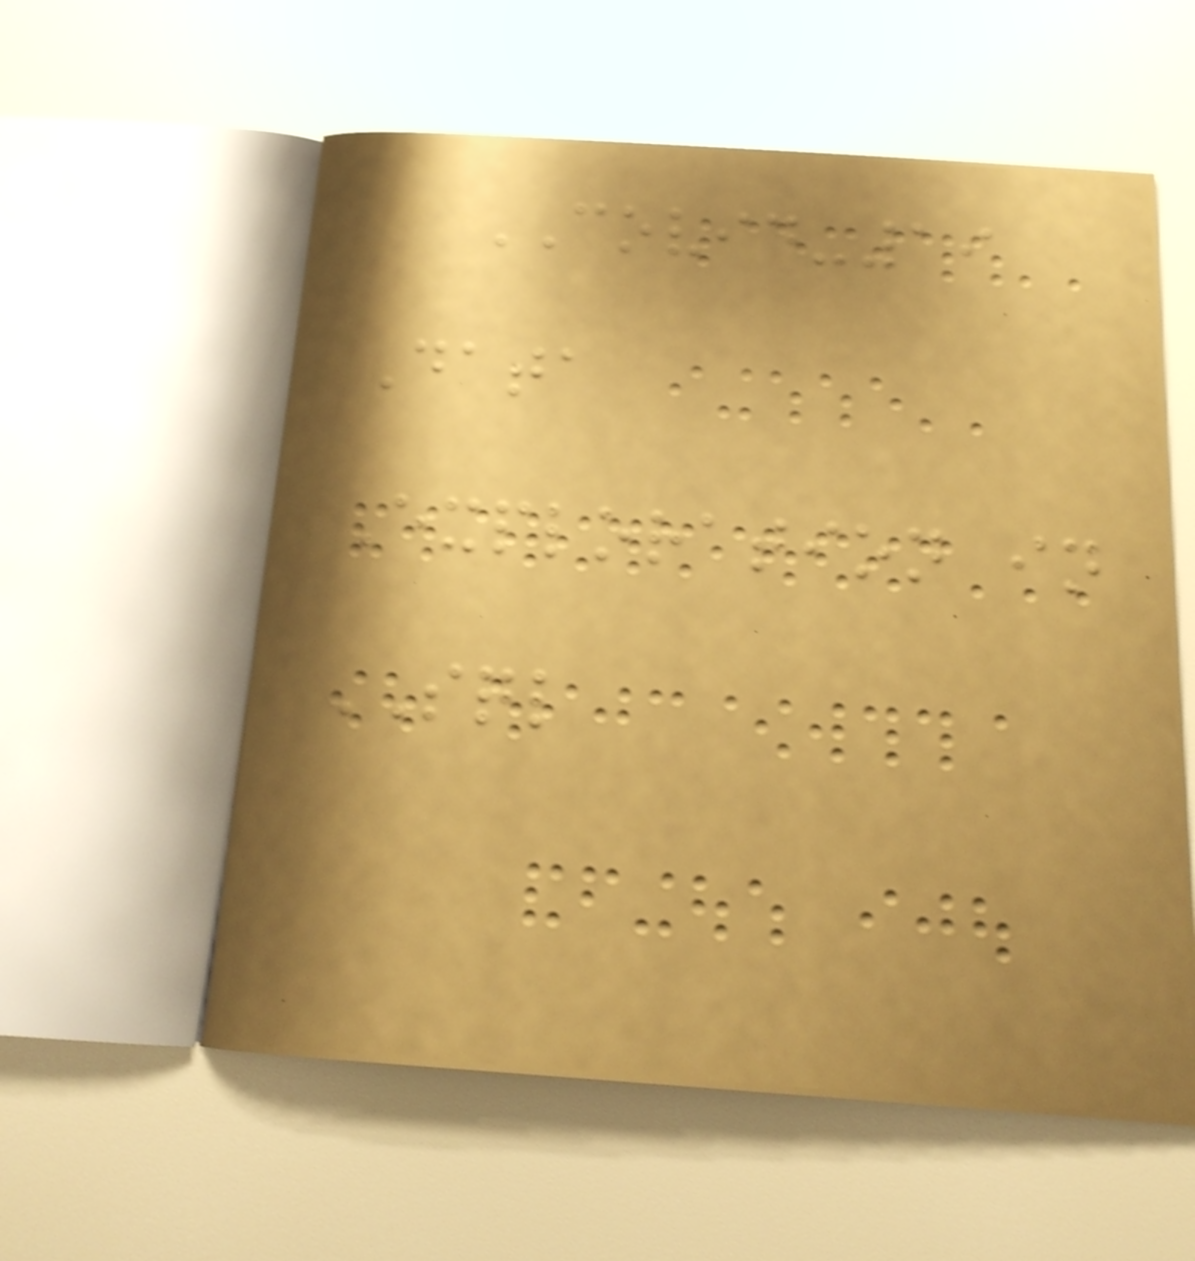COVID-19
Data
Exploration in
SQL
